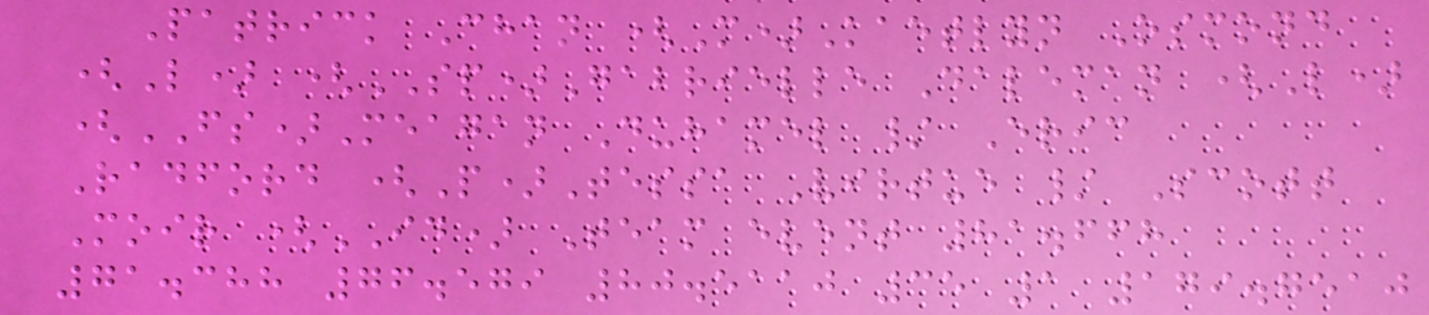Patrick Chan (M)Kaetlyn Osmond
(L) (SP)Gabrielle Daleman (L)
(FS)Meagan Duhamel / Eric
Radford (P)Tessa Virtue / Scott
Moir (ID) Team event 81.668
71.388 76.579 80.5110 35 1 179.7510
